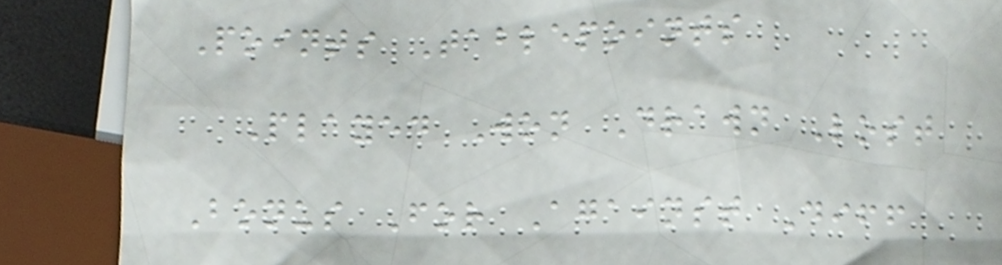Points Tablepoints
Played Won Drawn Lost
Bonus For Against Diff
